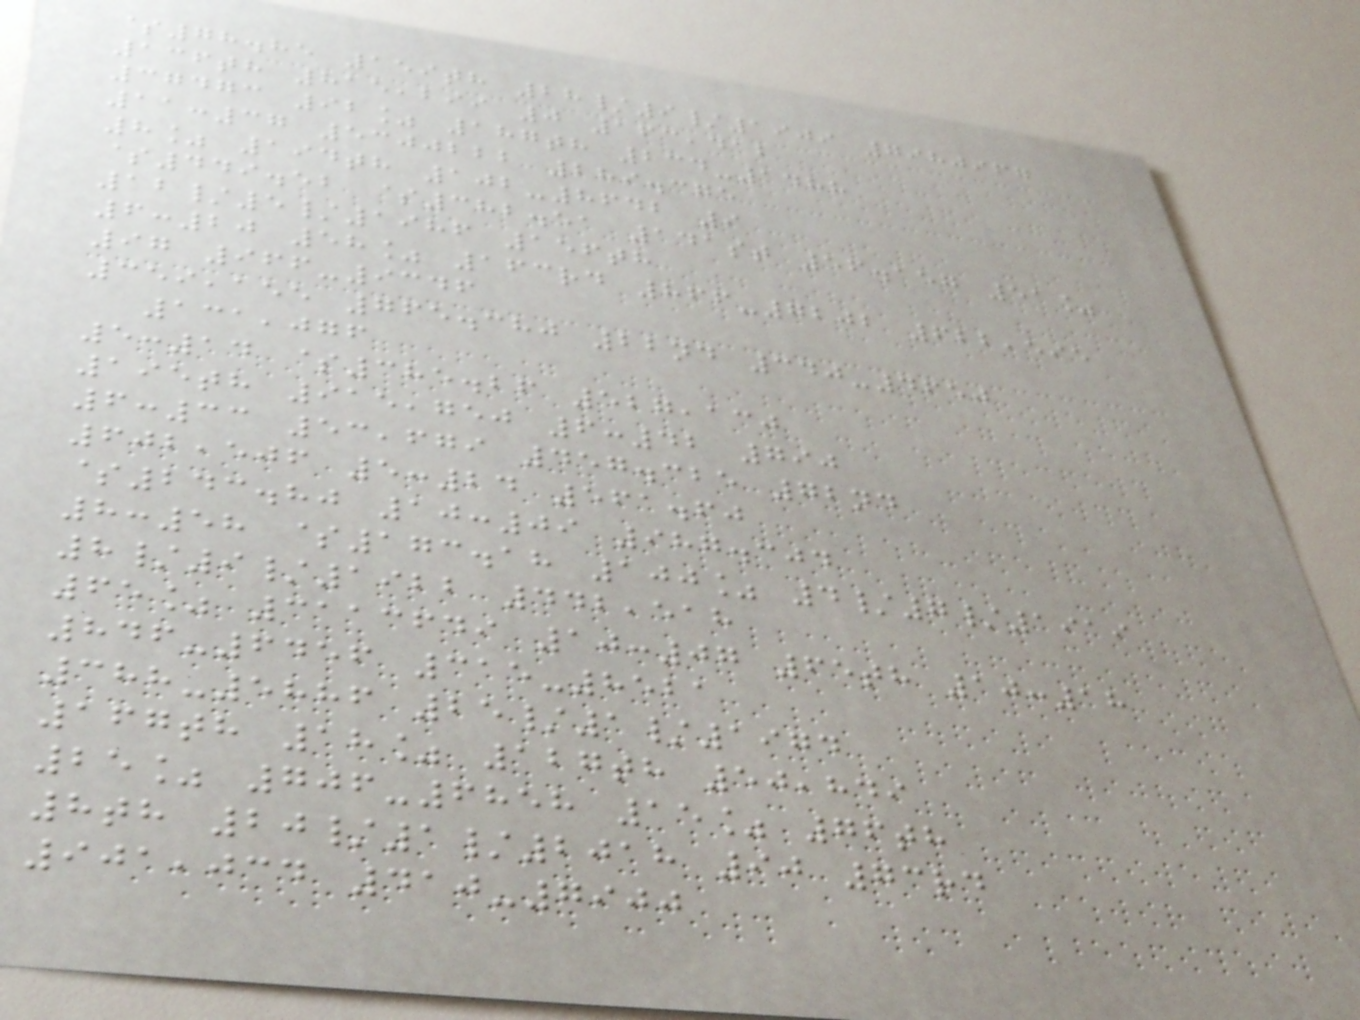$78.85 159th 28/9/1909 7980967
136th 815,299 0 163,412
37473 92% 187th 234-1488
11:37 5300222 289.375
8% 194th 102-8642 9
$449.52 $382.51 141st 56.157 51%
12/5/1986 156th
6:20 58% 163rd 866-7202 622,595
97 966-9346
359,155 765.380 22nd 340-4650
131,076
5:14 $385.26 527,130
195th 915,750 6:42 790
6:33 53,679 457.325 72nd
602,506 5:24 561.60
$243.80 10:09 987.304
8:58 $173.18 100% 4/7/1919
8/9/1922 442,518
65% 3113649 10:07 65th 10:18
846-6456 315-8521
388-5886 25/1/1974
167th 18% 127th 50,849
25% 706-6858 15% 76th
8th 20/1/2018 90 73rd
901,034 410-7900
